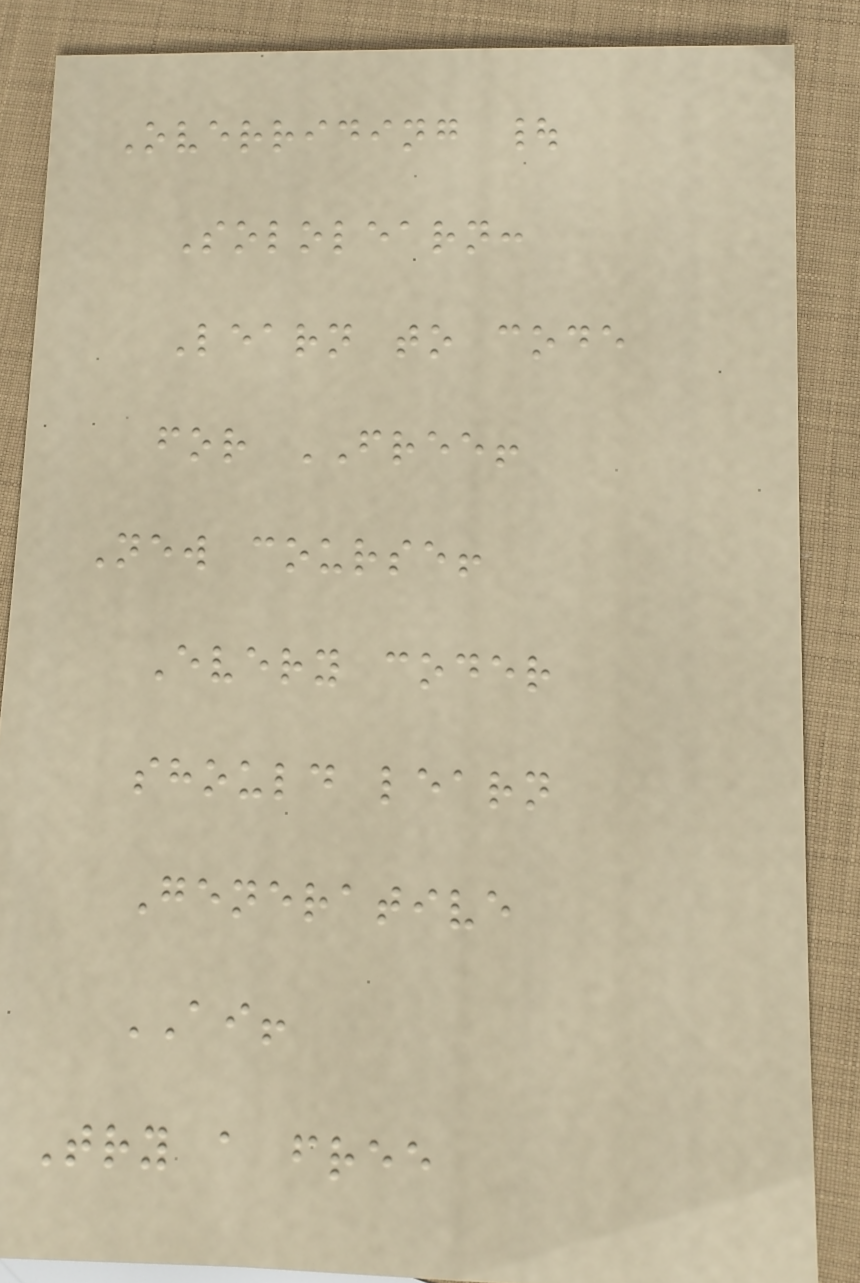Overriding |
Sololearn:
Learn to code
for FREE!
New course!
Every coder
should learn
Generative
AI!
Try a free
